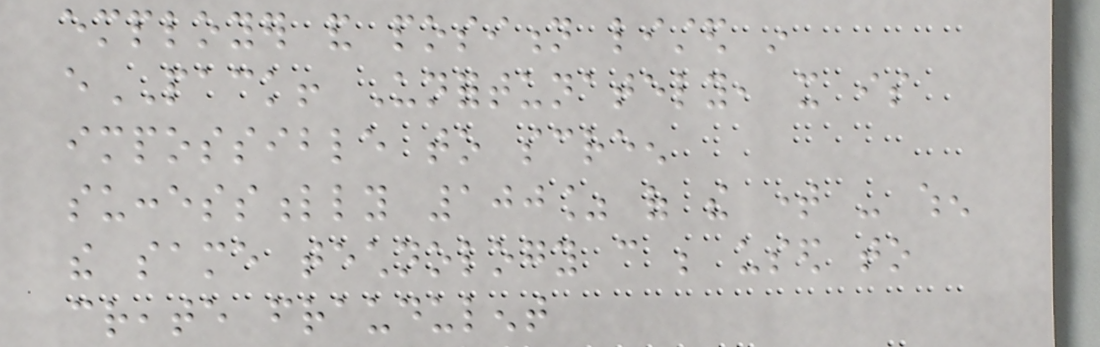employer and position listed in
ePACK! Unfortunately, it is
impossible to screen
successfully 100% of the time - when
the same technology can be used to
create fraudulent
